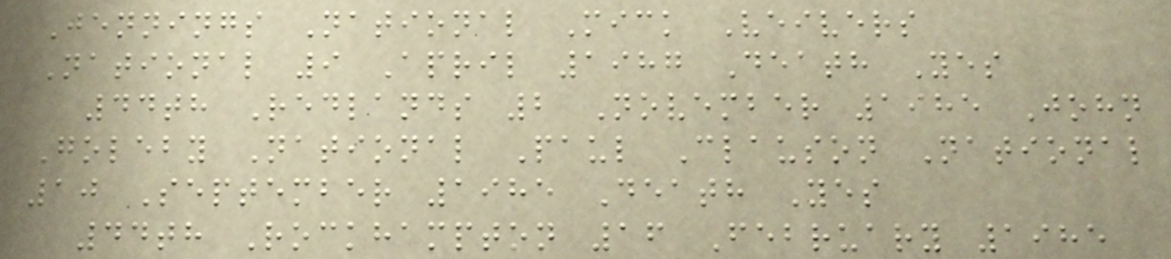Jennings National Mick Veivers
National 9 April 1987 Death Yes
44th Redlands 2 November 1985 John
Goleby National Paul Clauson National
10 September 1985 Death Yes
44th Rockhampton 16 February 1985
